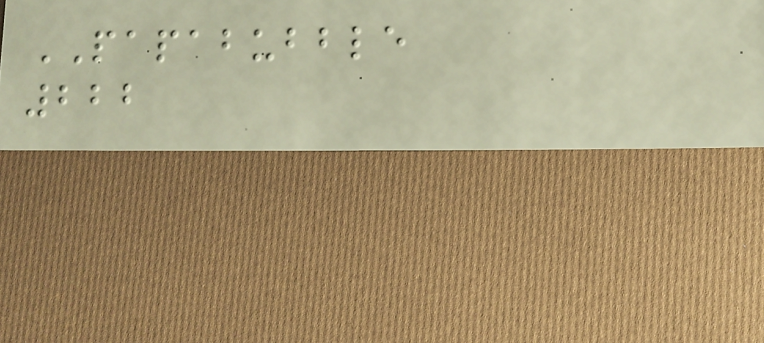PAPABUBBLE
222
